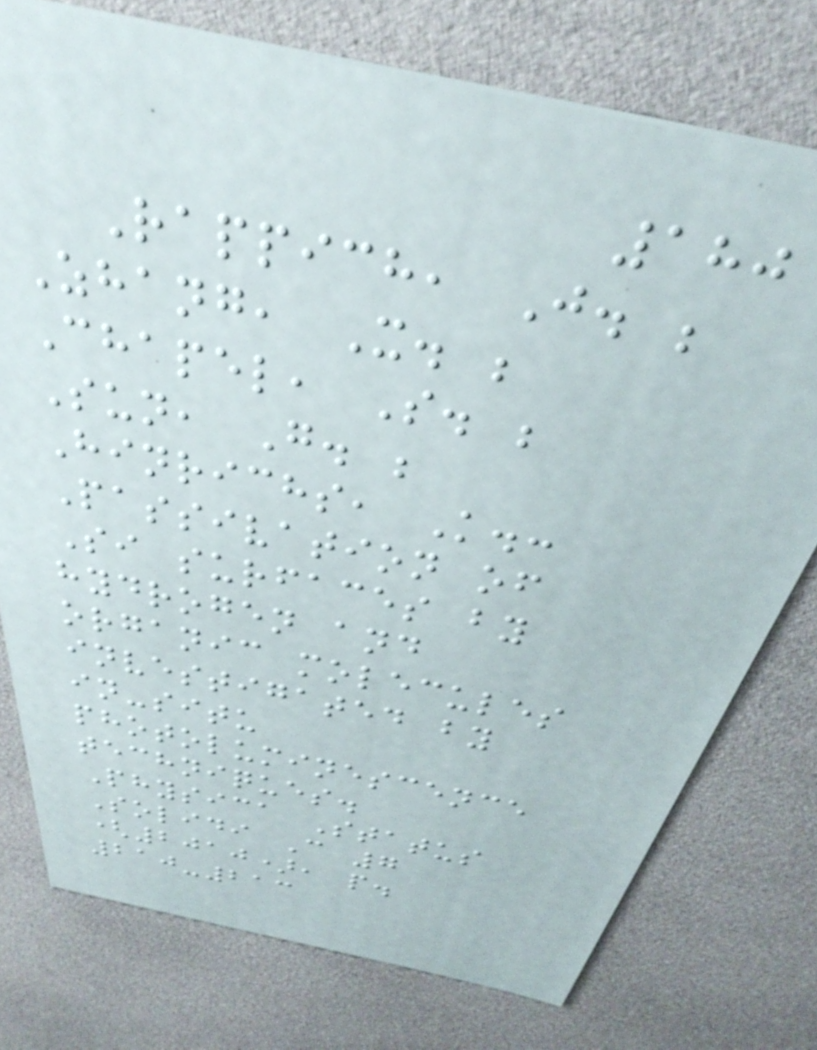180
Rappich, J. ;
Zhang, X. ;
Chapel, S. ;
Sun, G. ;
Hinrichs, K.:
Passivation of
Si surfaces by
hydrogen and
organic molecules
investigated by
in-situ
photoluminescence
techniques.
Physica Status
Solidi C 7
(2010), p.
210-213
